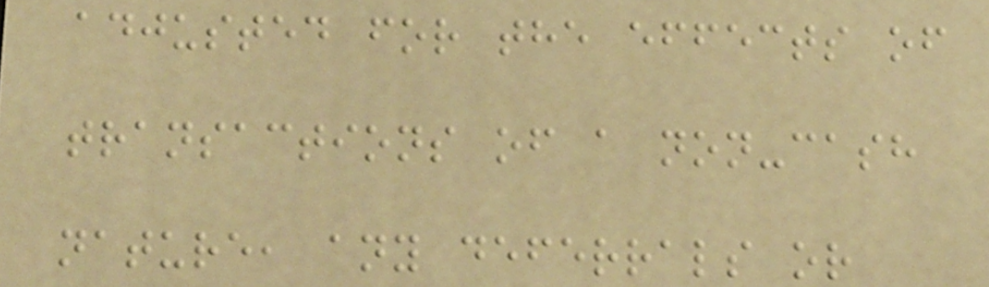adjusted for the effects of
transactions of a non-cash
nature, any deferrals or
